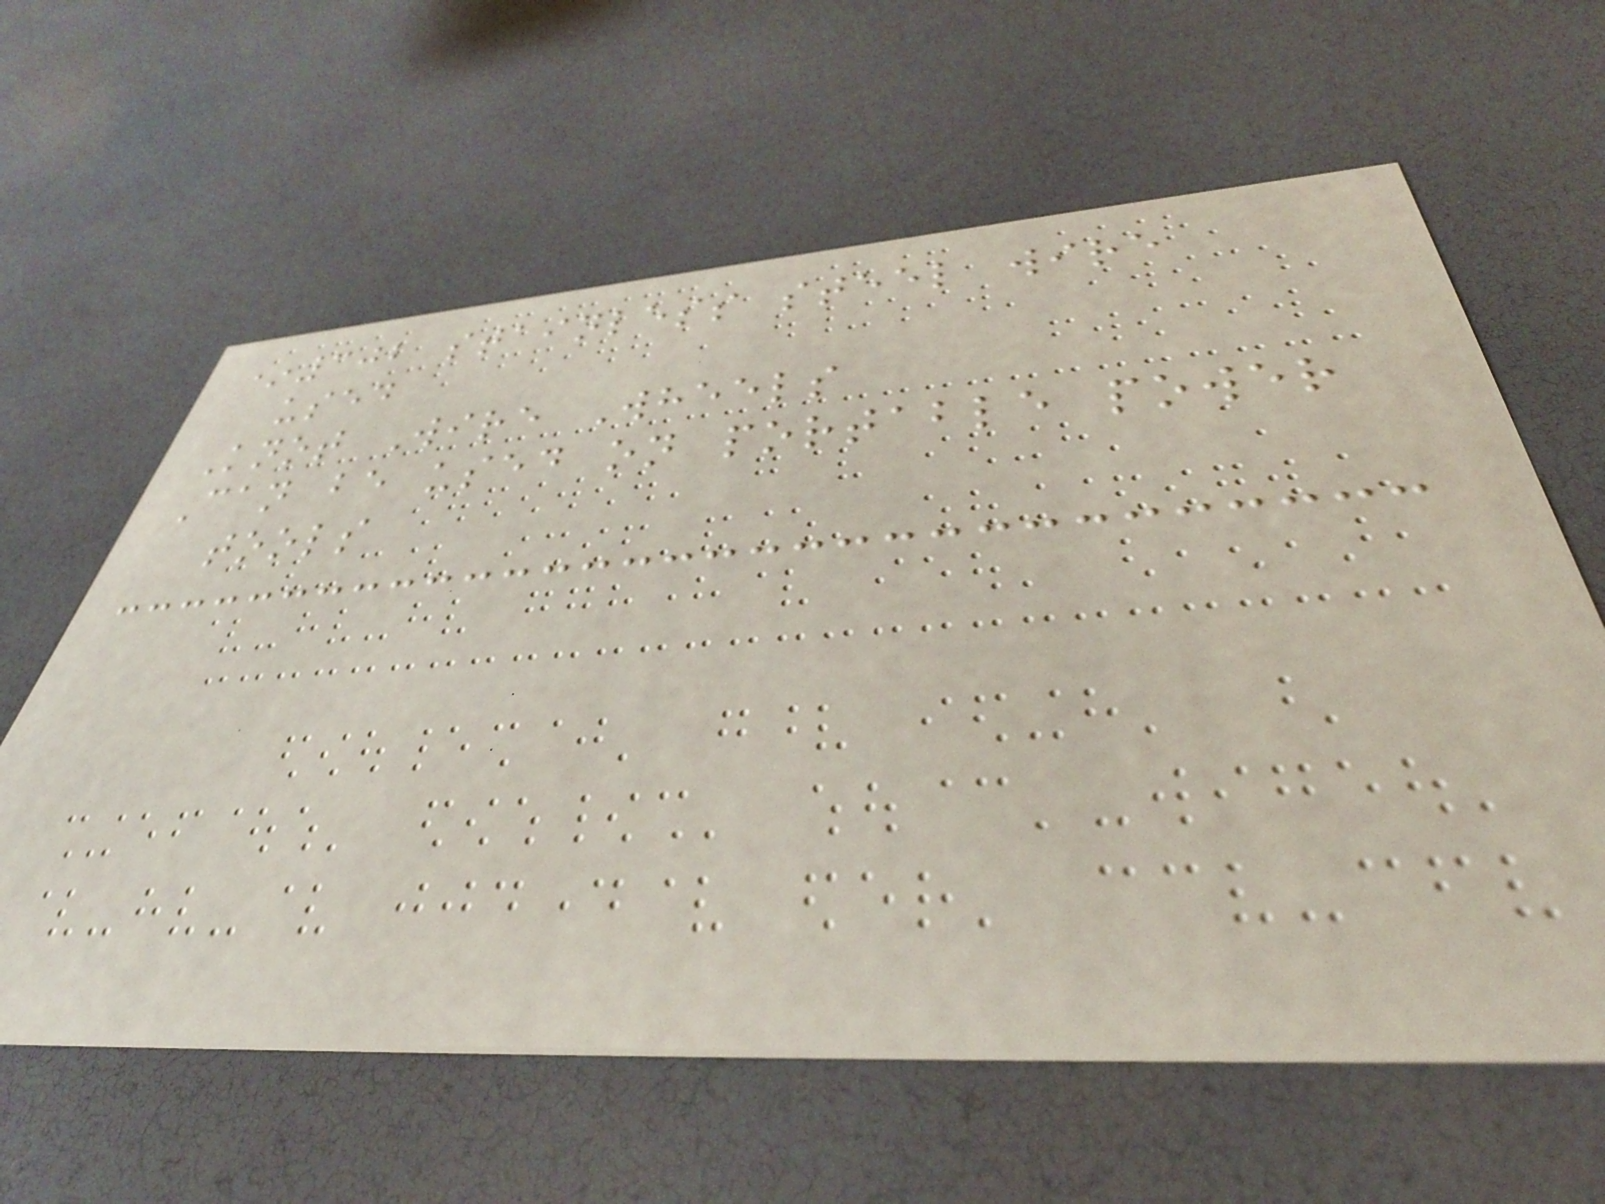*302 stainless steel wire
used
Knot Wire Wheels
Can be used on portable power
tools
